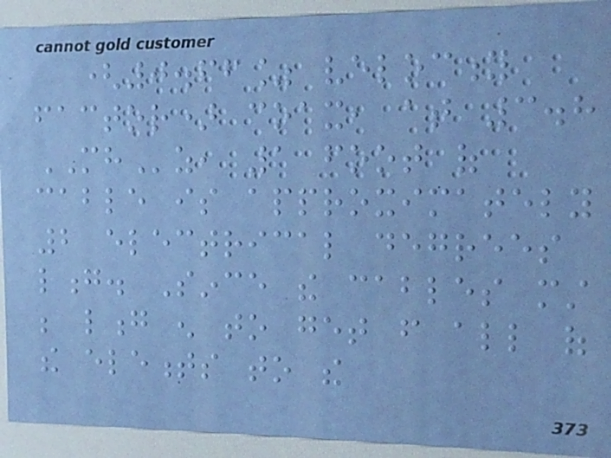(0.66% velocity
factor) coax, at 3.8
MHz, 1 foot of
cable is approximately
2 electrical degrees
long. Since the cables must
be long enough to get from all of
the elements to the
